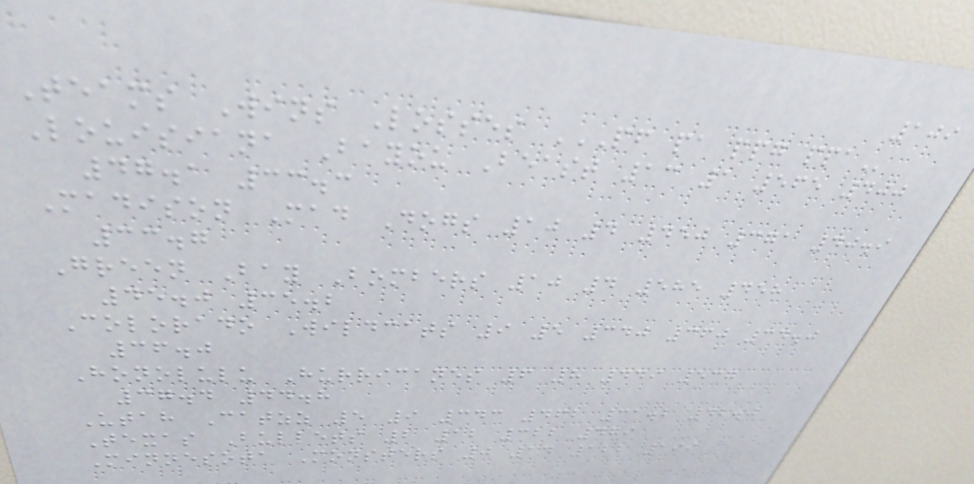109
Teams Wins Losses PF PA PPG PPA
Louisiana Bayou Beast 13 1 565 400
47.1 33.3
Madison Mad Dogs 10 4 450 371 40.9
33.7
Green Bay Bombers 10 4 585 458
45.0 35.2
Colorado Wildcats 9 5 340 360 34.0
36.0
Honolulu Hurricanes 6 8 449 537
37.4 44.8
Utah Catzz 5 9 343 462 31.2 42.0
Texas Bullets 2 12 322 479
Minnesota Monsters 0 14 122 199
